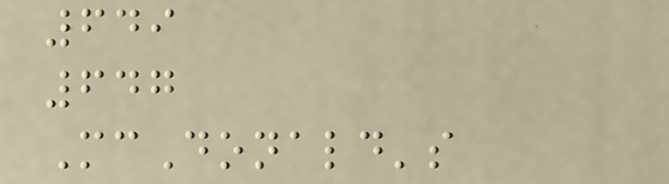649
647
McDonald's
